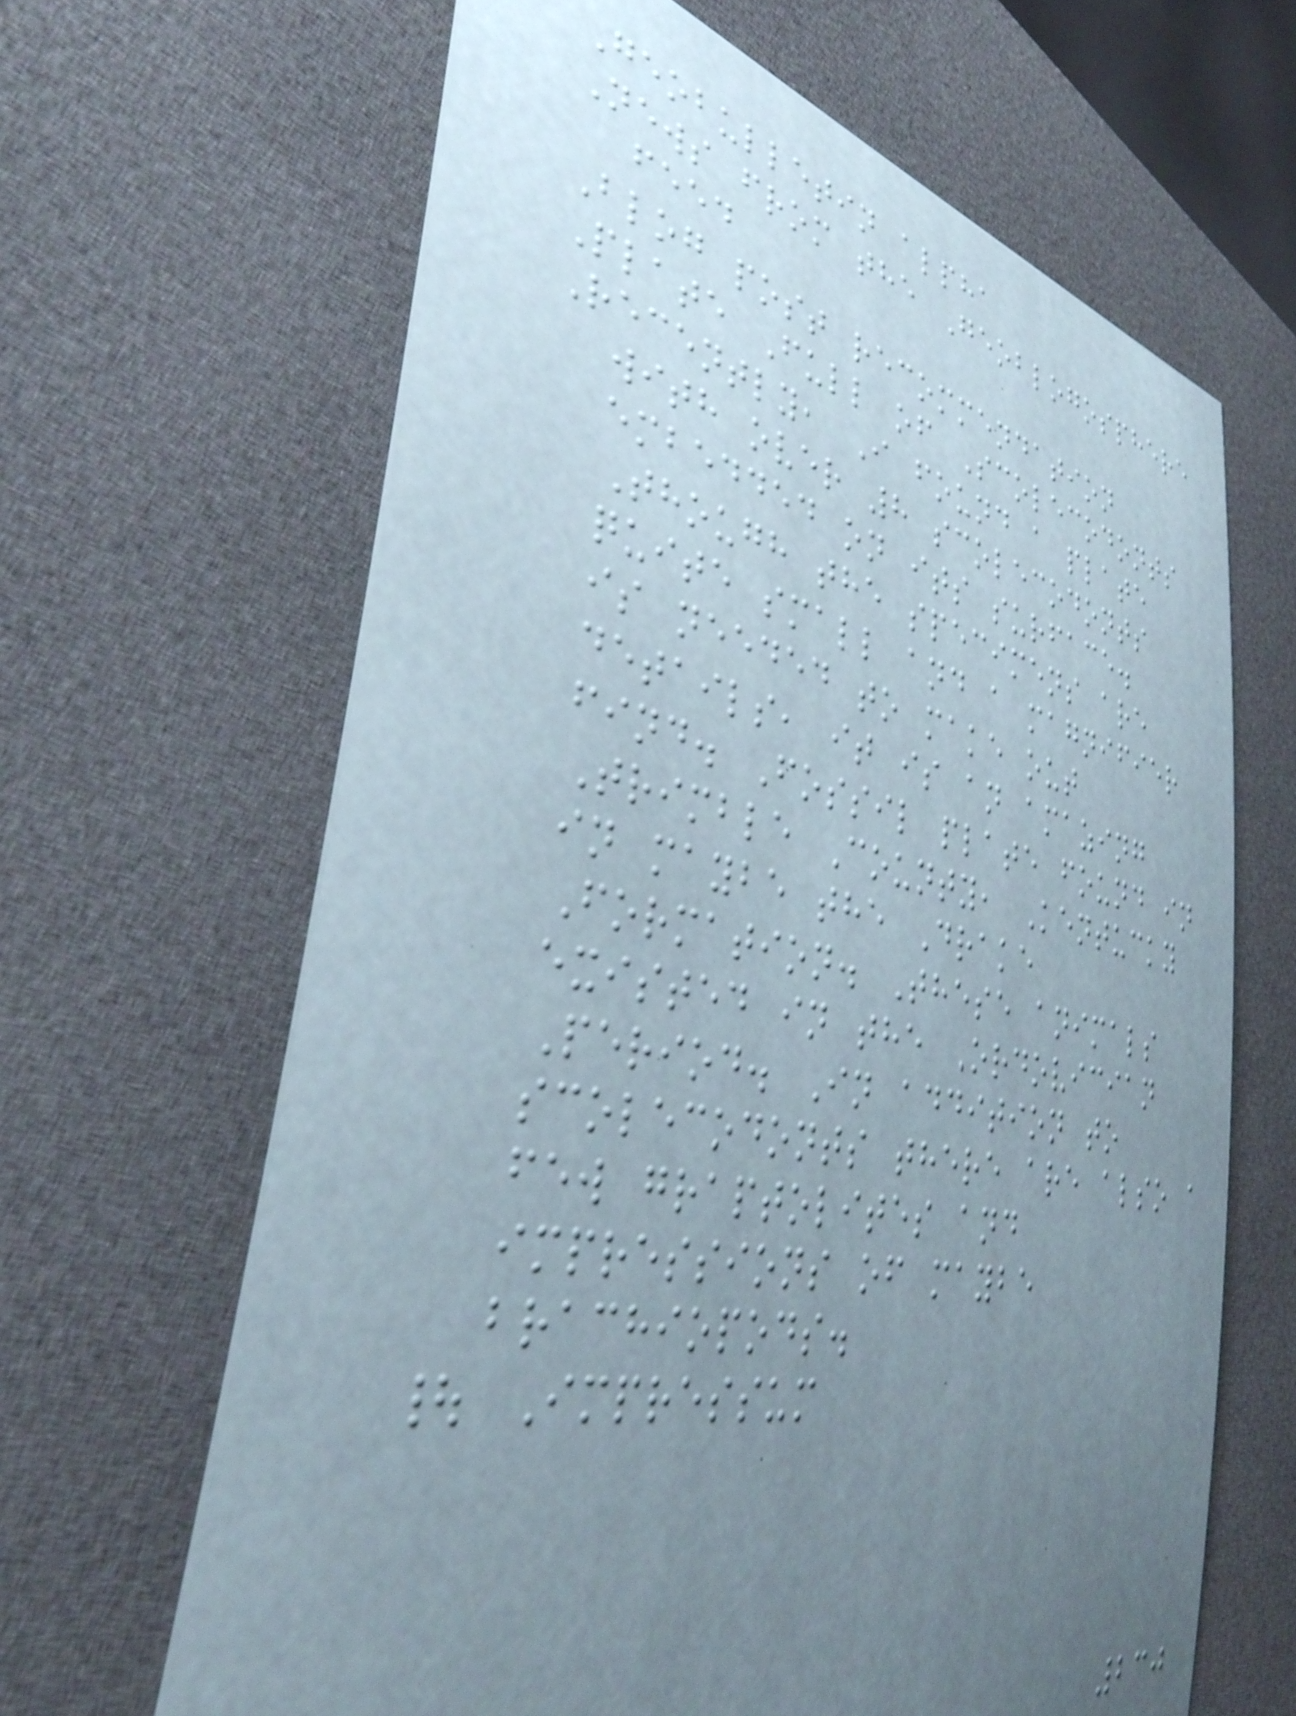Geobulletin alpha
News from the Geoblogosphere
feed
Blog post recommendation
Plate Full of Scolecodonts
Recently, I found a plate
with over 8 scolecodonts
embedded on its surface.
Though the specimens are
quite small and a magnifier
is needed to make out
details, it is an amazing
find. Fossil plate found in
Trimble County, Kentucky
in maybe the Drake
Formation. These animals
existed in the Ordovician
Period. In addition to
scolecodonts there are also a
few graptolites and
impressions of maybe
brachiopods.
| Impressum
230
